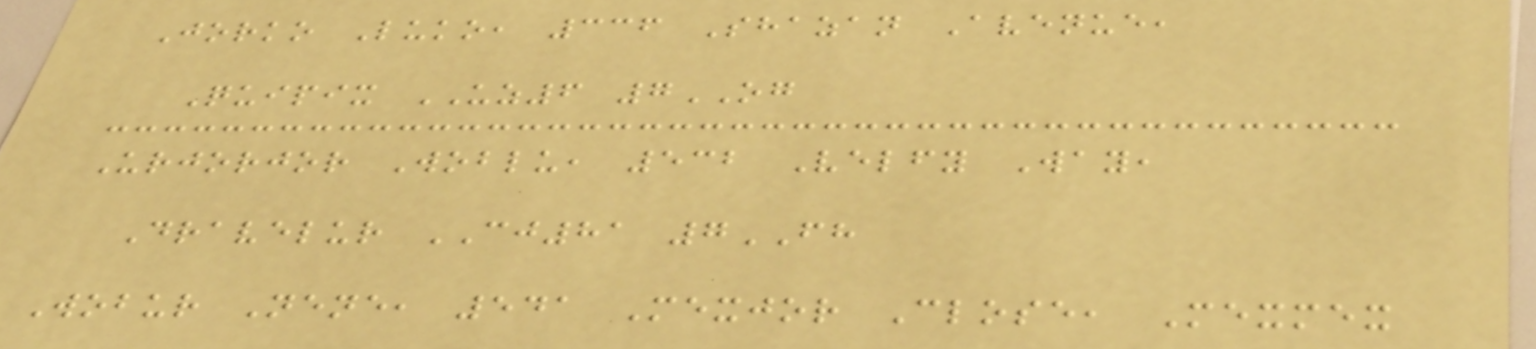Jorko Luko, 336 Shazan Avenue,
Quipix UZ6 7OG
Urjorjor Woblu, 532 Velfy Way,
Dravelur CJ81 7FH
Wobur Nene, 541 Mexjor Close, Mexmex
